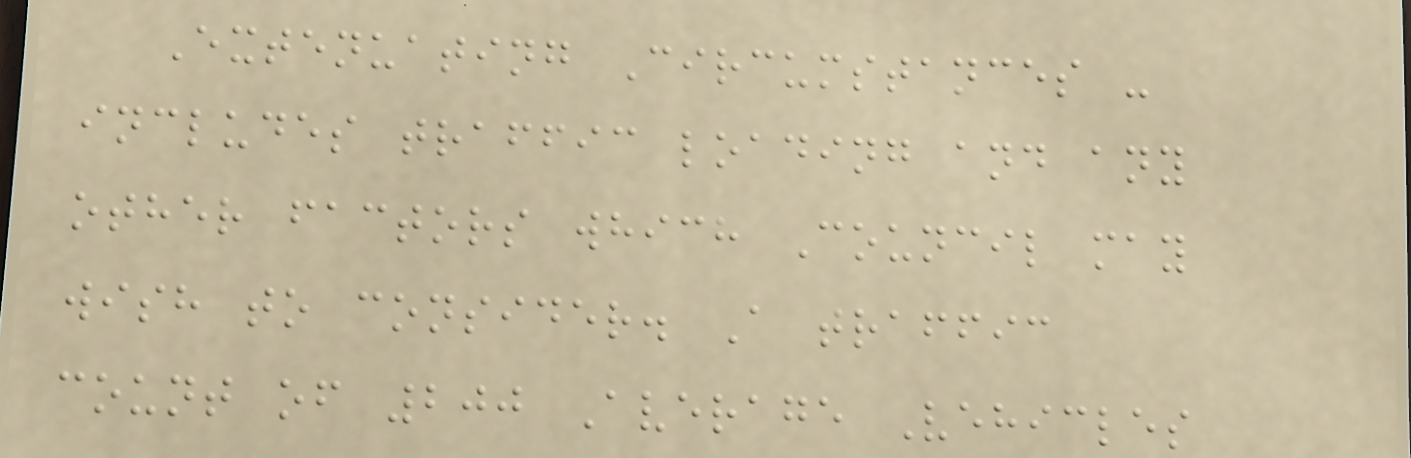Extenuating Circumstances -
includes traffic loading and any
other factors which Council may
wish to consider. A traffic
count of 200 Average Vehicles
